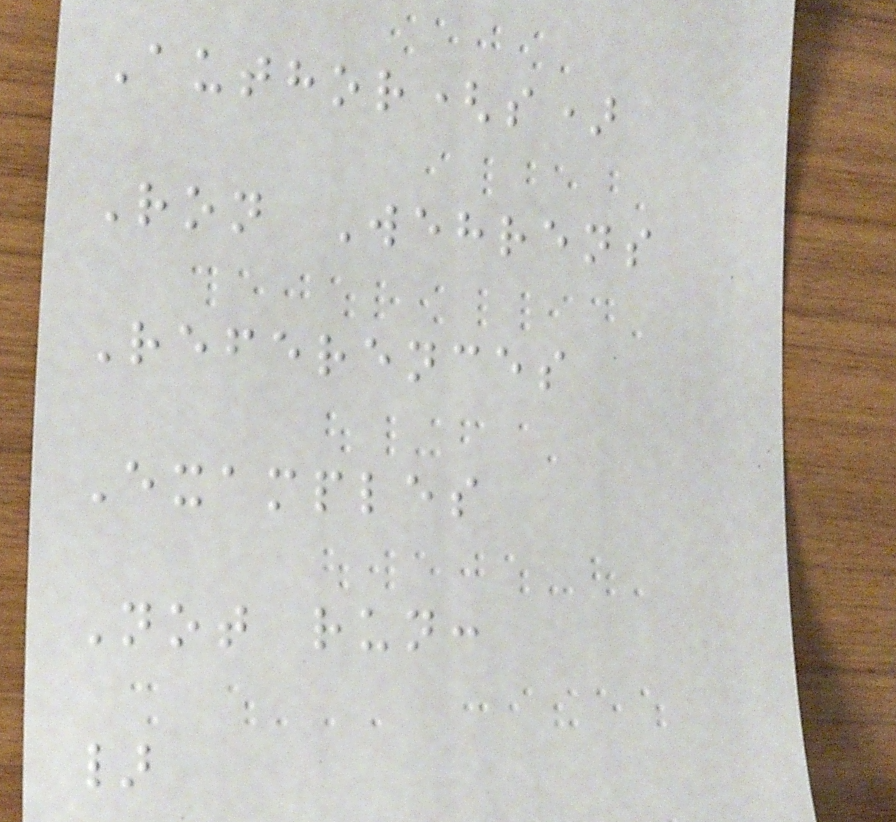Author(s)
Ron Wehrens
References
Examples
Not run:
}
